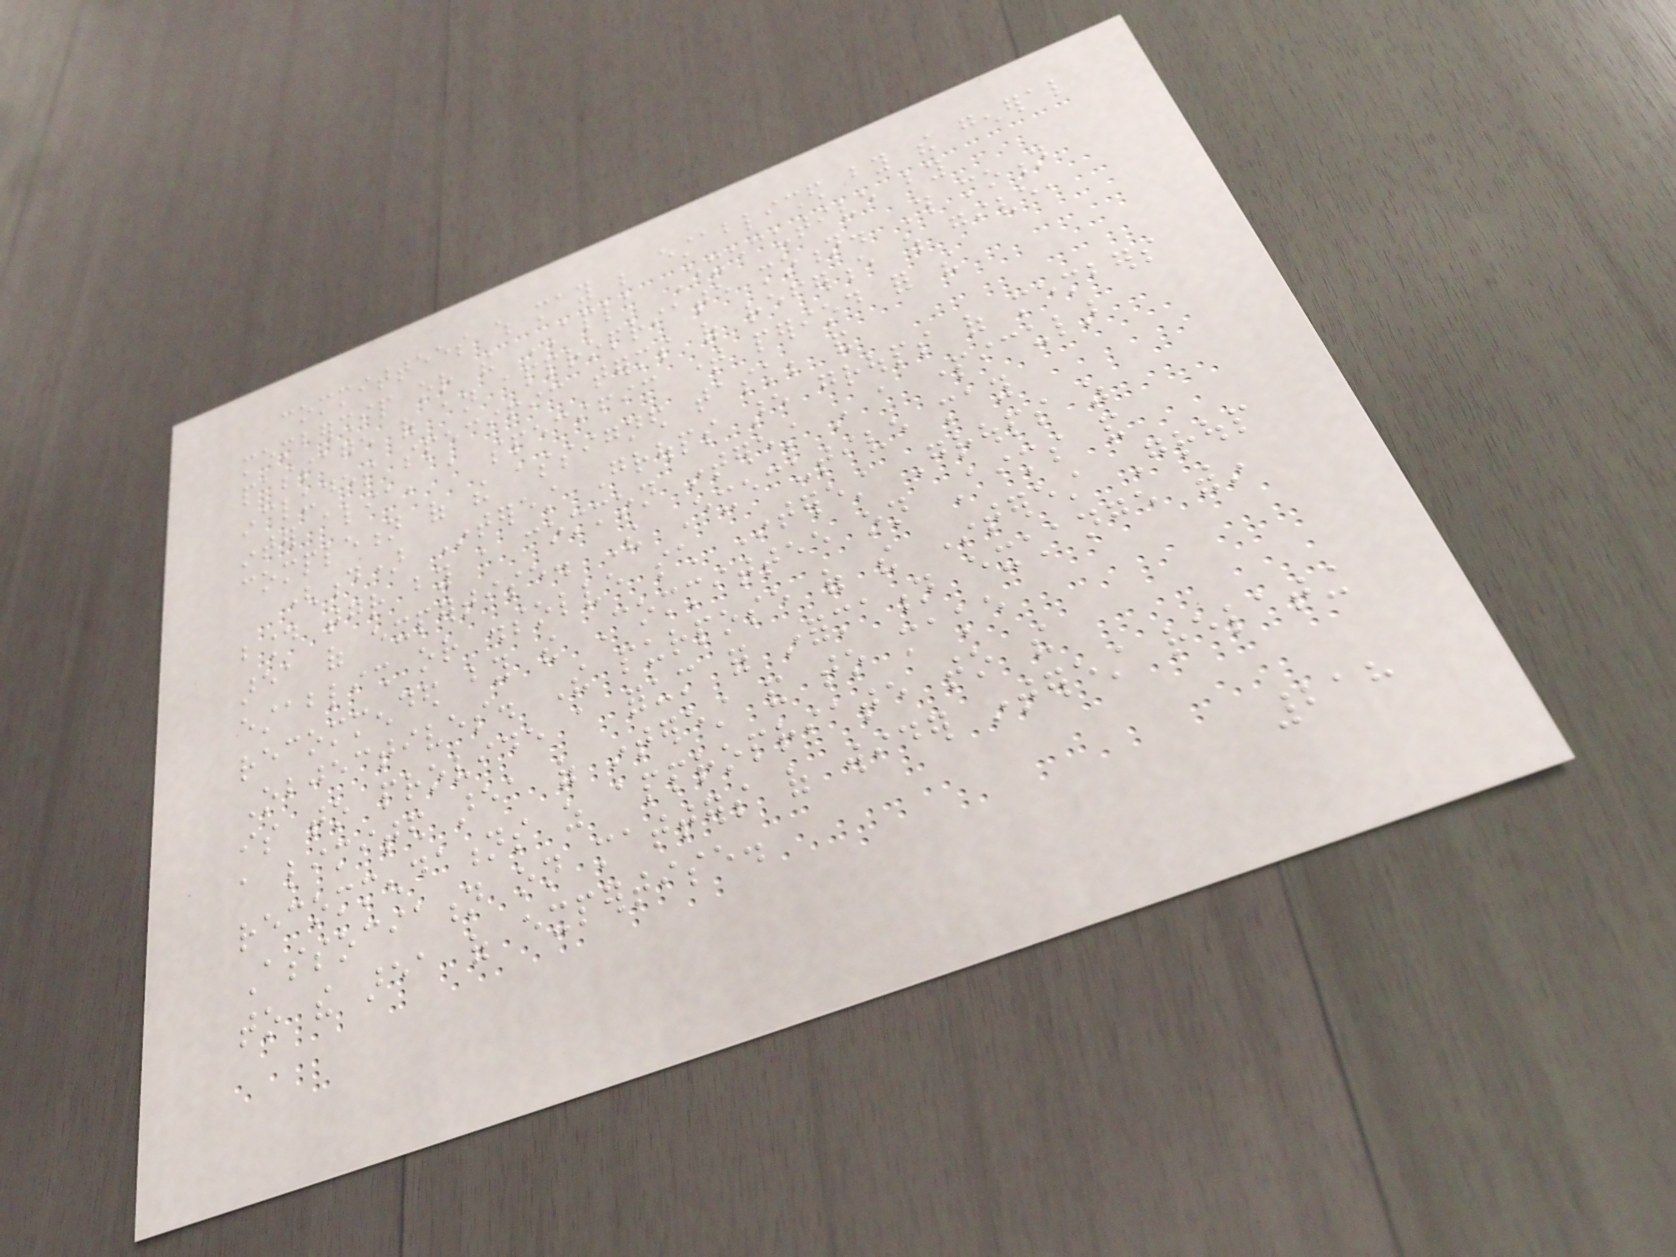committees which may be established by the general
membership or the APLA Executive by
passage of an appropriate motion. This motion
includes specific terms of reference which give,
inter alia, a specific time period for the
completion of the assigned task; and
(d) Interest Groups are groups of members
bound together by a common interest in a particular
area of expertise. The Executive may
establish or dissolve such Interest Groups as
recommended by the Committee on Aims and
Objectives. The purpose of the Interest Group
is to provide a forum for information exchange within
a limited area of interest and to make
recommendations as appropriate to the
Association on matters of wider interest relating
to the area of expertise.
218
